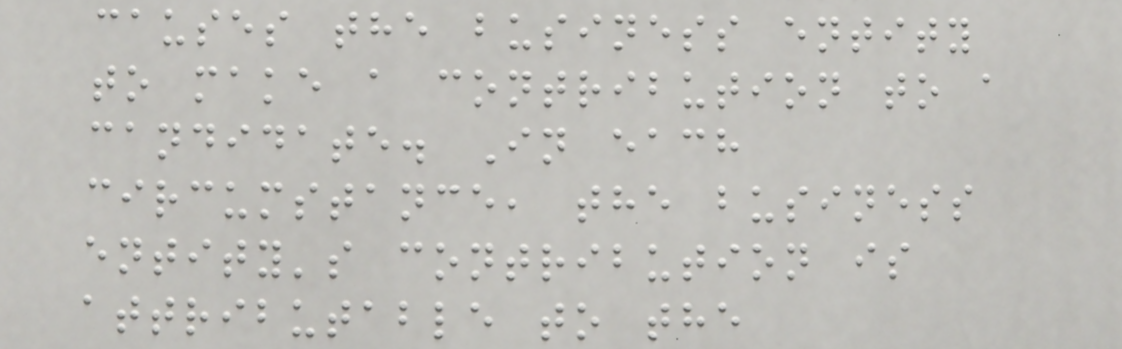causes the business entity
to make a contribution to a
candidate. In each
circumstance, the business
entity's contribution is
attributable to the
